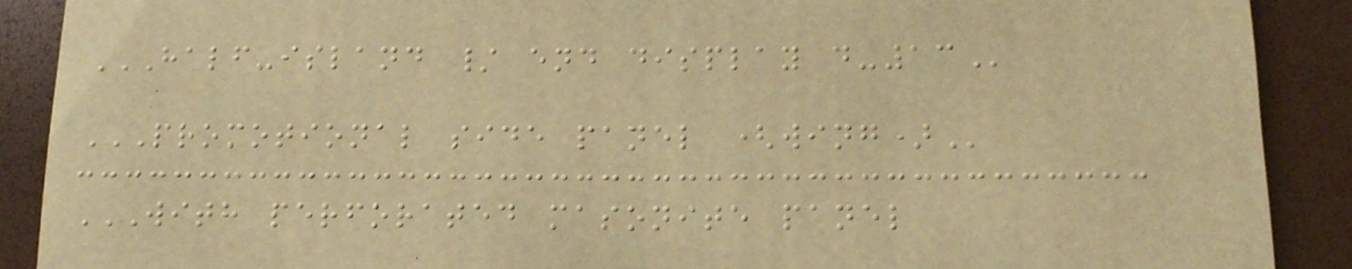HALF-ISLAND / END DISPLAY D-13
PROMOTIONAL SIDE PANEL (WING)
WITH PERFORATED MASONITE PANEL
